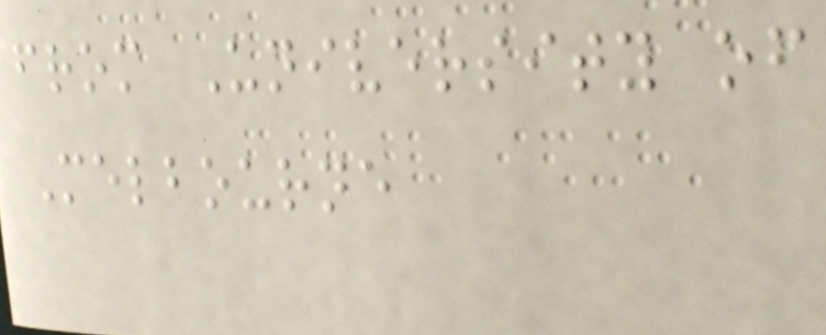from University of
Melbourne
